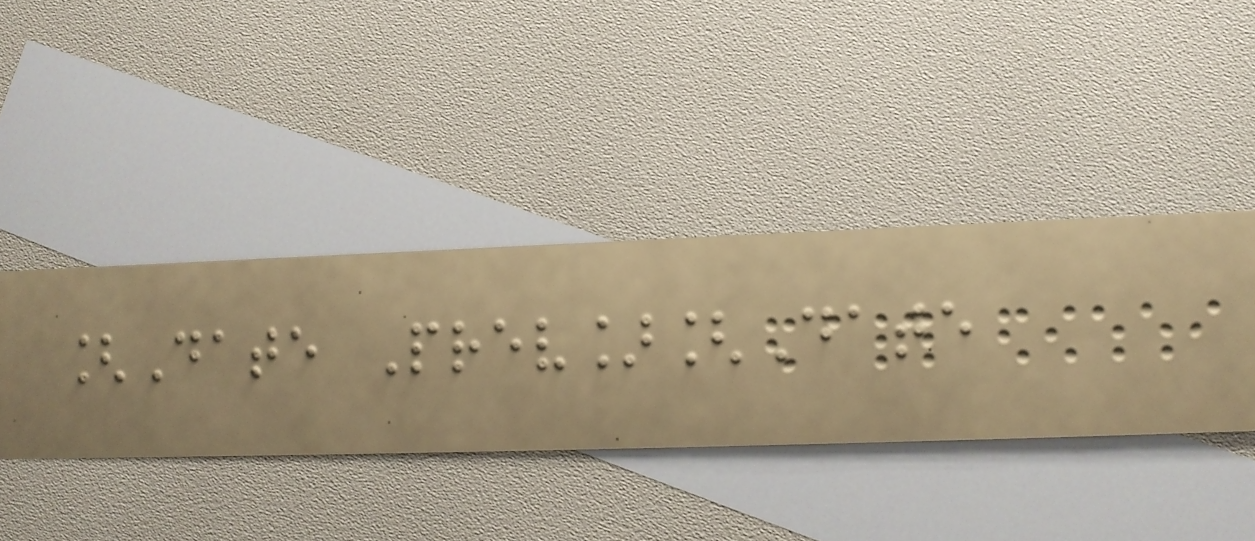[Date Prev][Date
